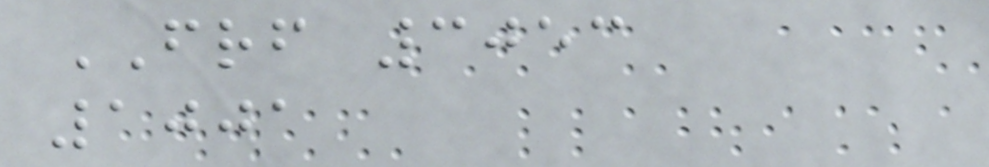FRF 3053
1001
